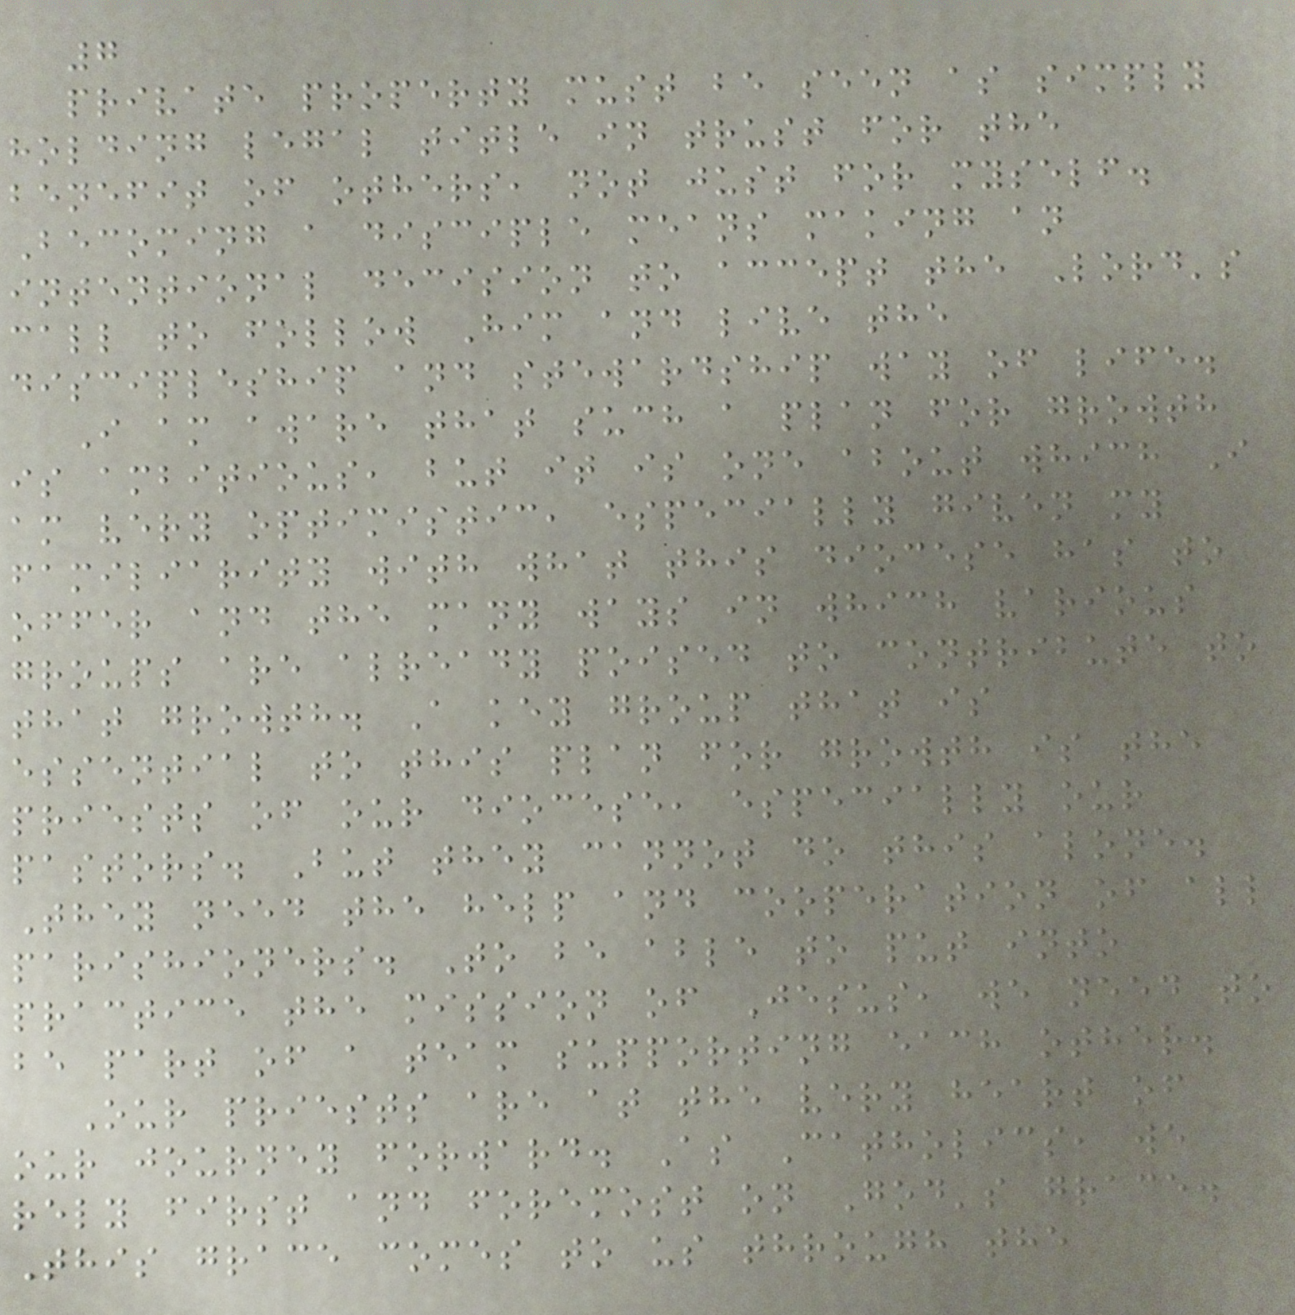7
private property must be seen as simply
holding legal title in trust for the
benefit of others, not just for myself.
Becoming a disciple means making an
intentional decision to accept the Lord's
call to follow Him and live the
discipleship and stewardship way of life.
I am aware that such a plan for growth
is ambitious, but it is one about which I
am very optimistic, especially given my
familiarity with what this diocese has to
offer and the many ways in which various
groups are already poised to contribute to
that growth. A key group that is
essential to this plan for growth is the
priests of our diocese, especially our
pastors. But they cannot do this alone.
They need the help and cooperation of all
parishioners. To be able to put into
practice the mission of Jesus, we need to
be part of a team supporting each other.
Our priests are at the very heart of
our journey forward. As Catholics, we
rely first and foremost on God's grace.
This grace comes to us through the
